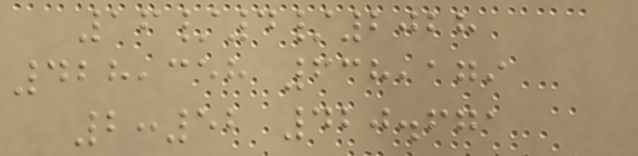16/4/2028
428,358 638,179
2:52 420.671
